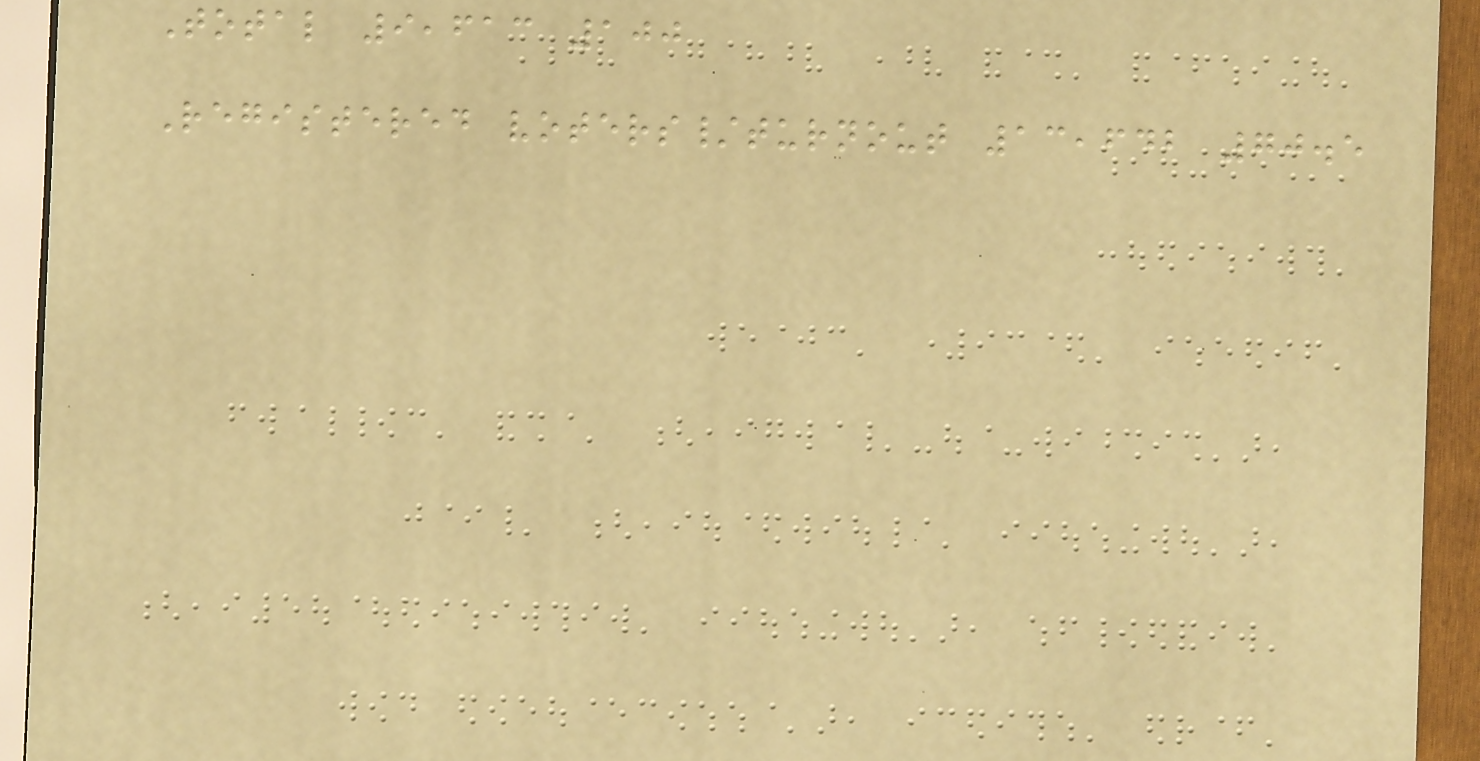Total 9,613 100
Registered voters/turnout 13,642 70.5
